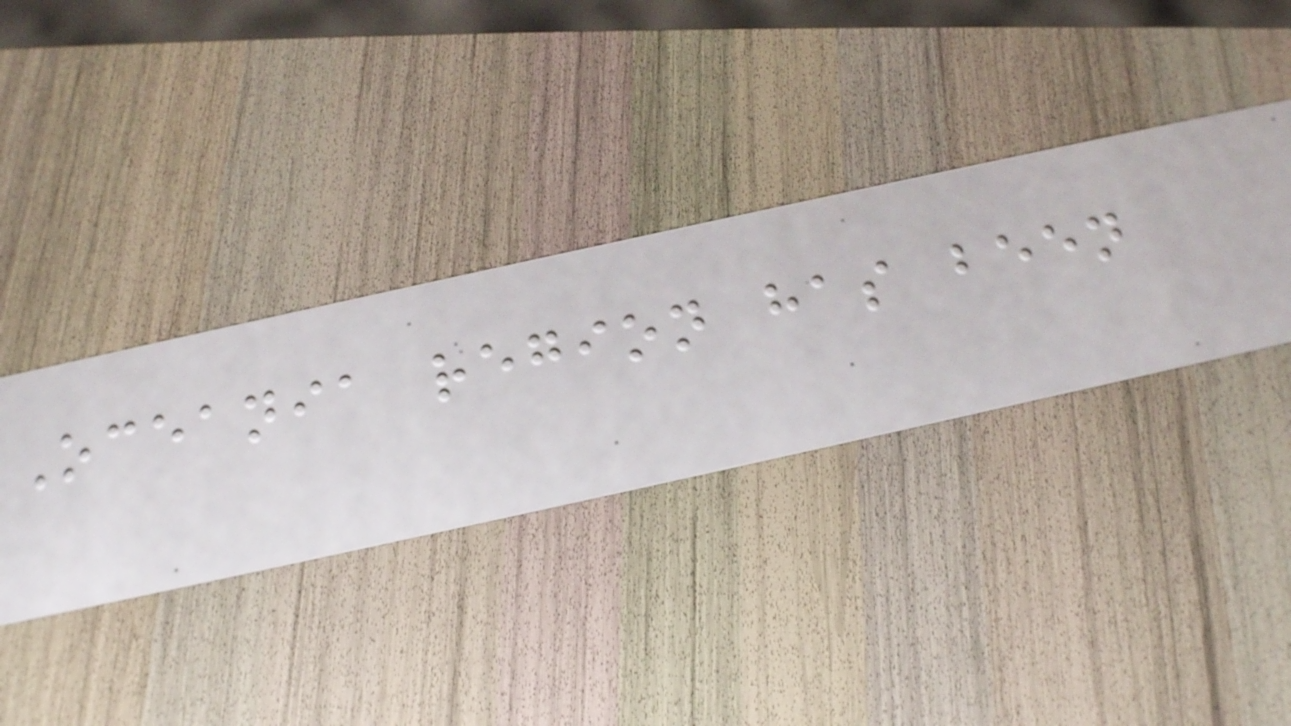Oceania region has been
